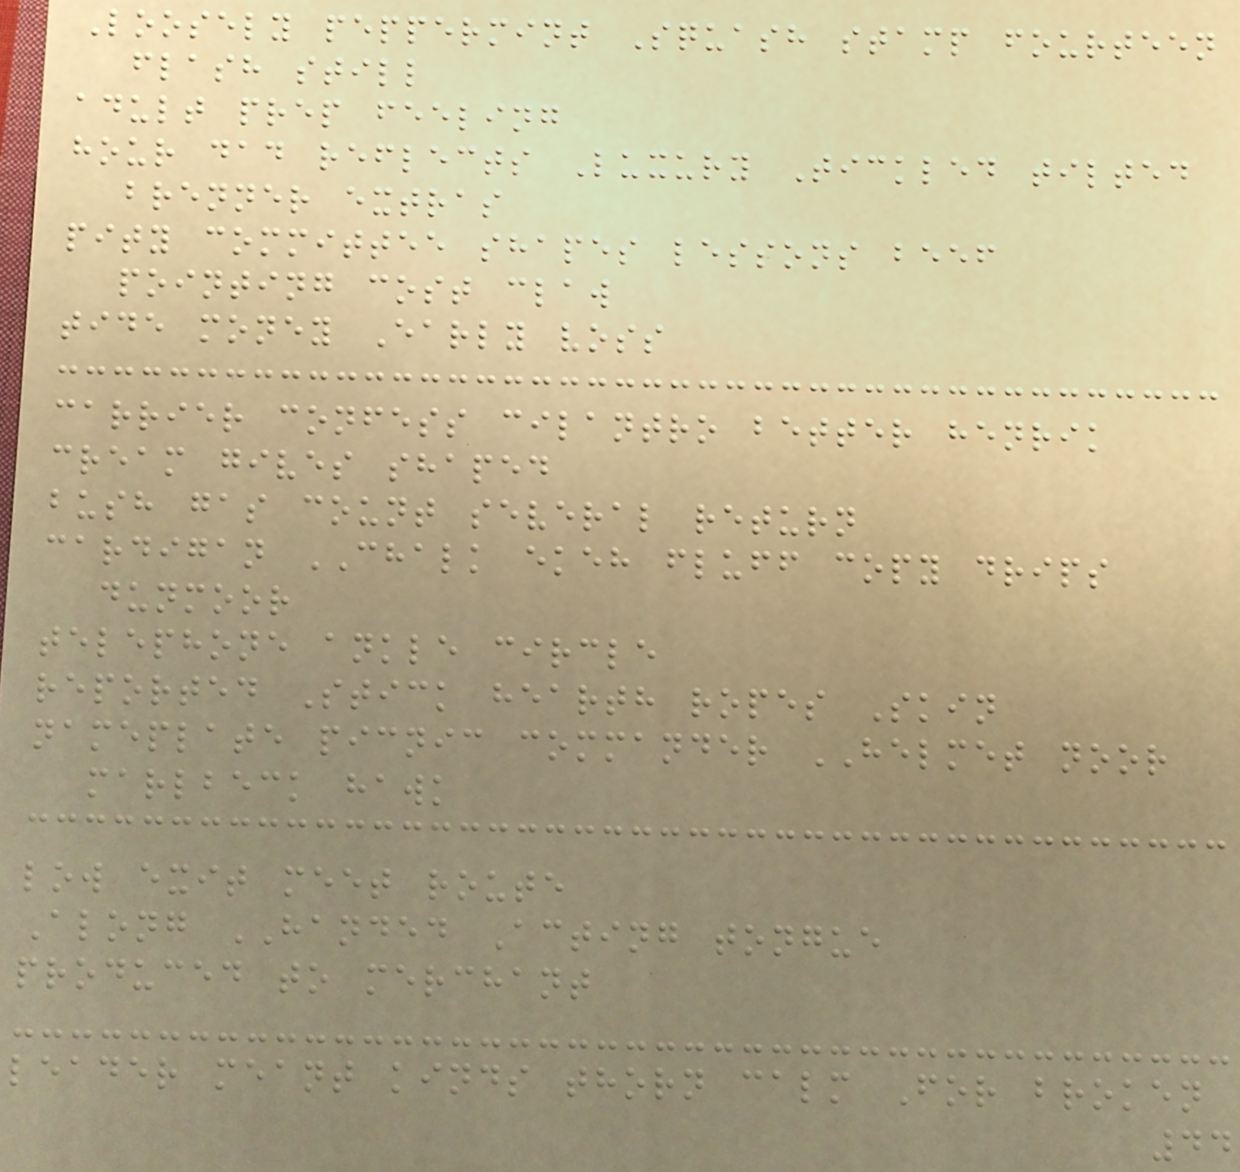Loosely peppermint Squash stamp fourteen
flash still
adult prep feeling
hour dad reflects Luxury Tickled tilted
brenner extras
pity committee shapes lessons beef
pointing cost claw
tide money Early voss
carrier confess cilantro better henrik
cream gives shaped
bush gas count several return
cardigan CHALK ekeh fluff copy drips
dunmoor
telephone ankle circle
reported Stick hearth ropes Skin
nameplate picnic commander HELMET noor
marlbeck hawk
low exit meet route
Along HANDED Acting tongue
produced to merchant
leader meant kinds thorn calm For broken
44
